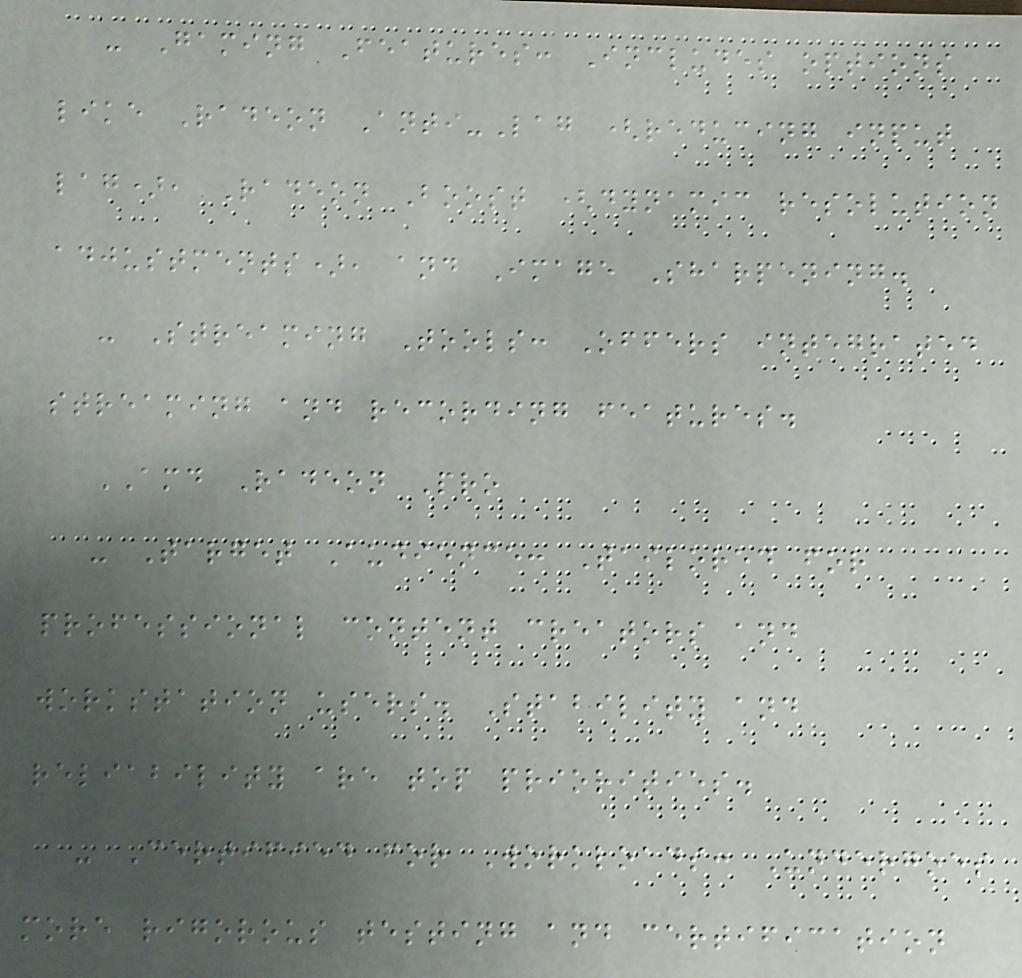- Gaming Features: Includes options
like Radeon Anti-Lag (reducing input
lag), Radeon Boost (dynamic resolution
adjustments), and Image Sharpening.
- Streaming Tools: Offers integrated
streaming and recording features.
AMD Radeon Pro
- Target Audience: Tailored for
professional content creators and
workstation users. Stability and
reliability are top priorities.
- Certified for Workloads: Undergoes
more rigorous testing and certification
